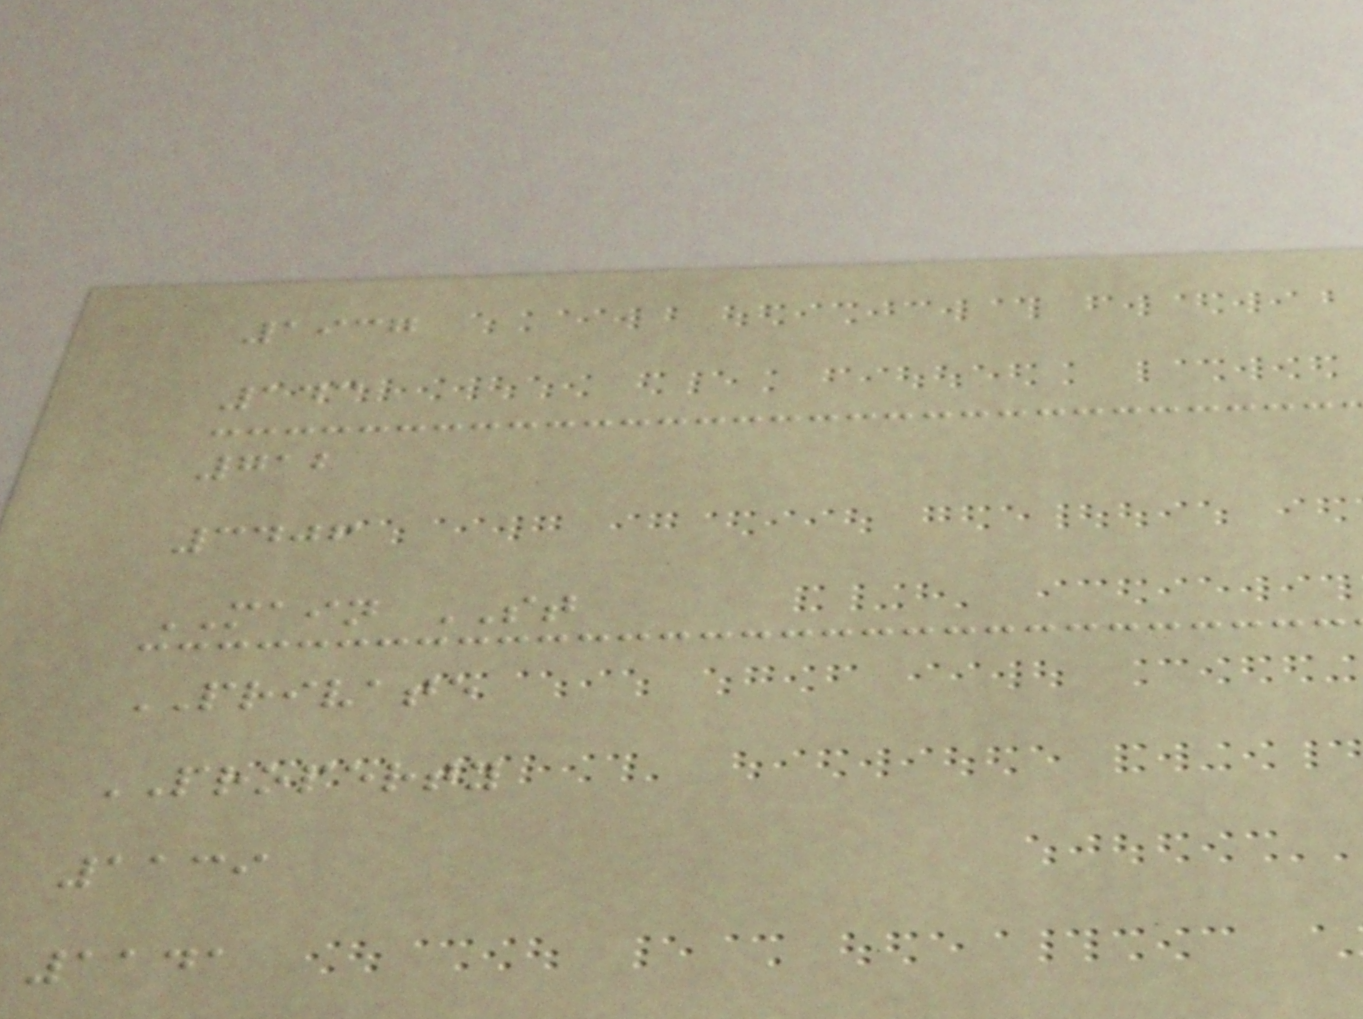1937
143
712
3406
MAIN ST
PRIVATE
PROPERTY
1139
1141
